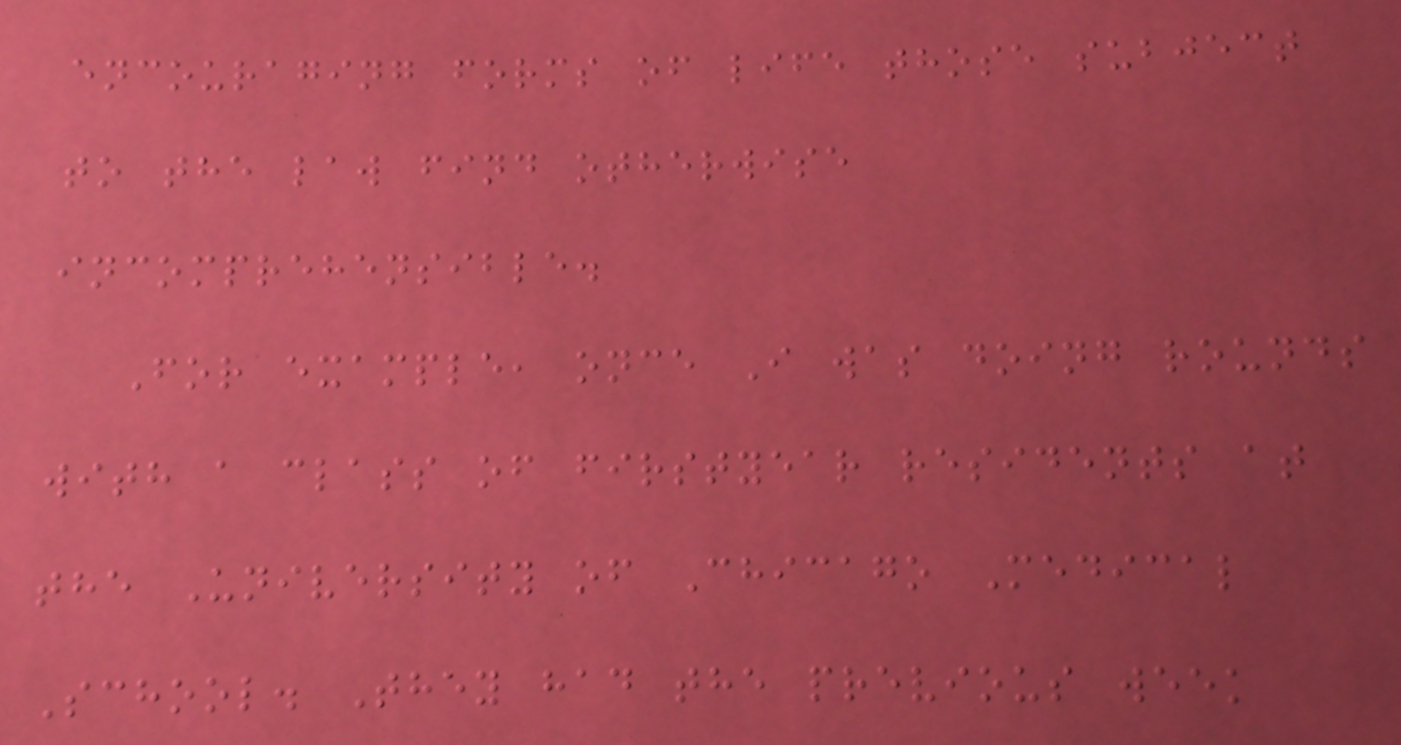encouraging forms of life those subject
to the law find otherwise
incomprehensible.
For example, once I was doing rounds
with a class of firstyear residents at
the University of Chicago Medical
School. They had the previous week
